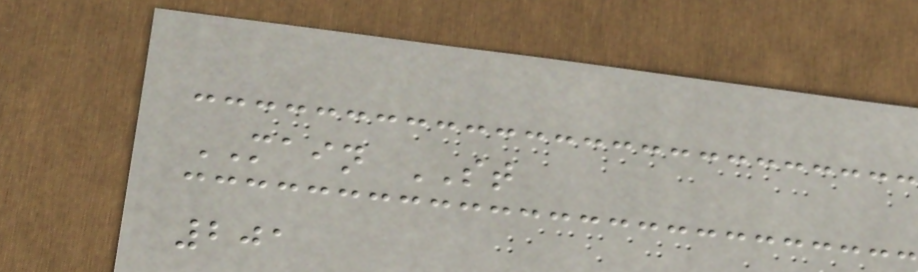MAIN ST
201
